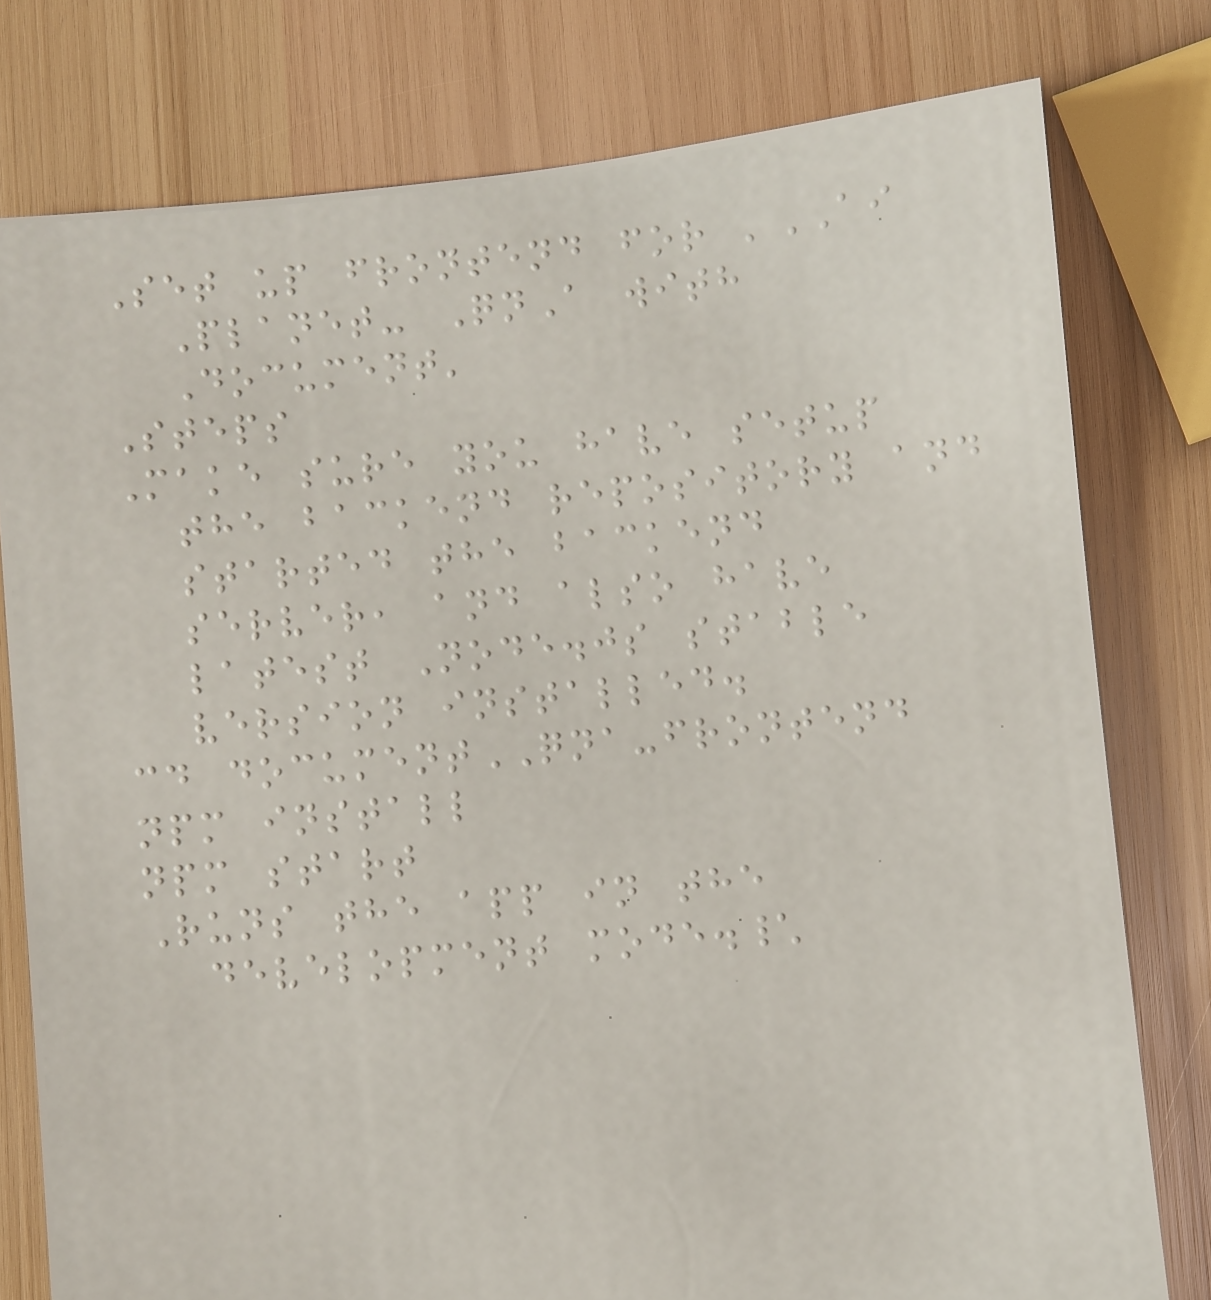Set up frontend for 'AI
Planet- QnA with
Document'
Steps
Make sure you have setup
the backend repository and
started the backend
server, and also have
latest Node.js stable
version installed.
cd documentQNA-frontend
npm install
npm start
Runs the app in the
development mode.\
